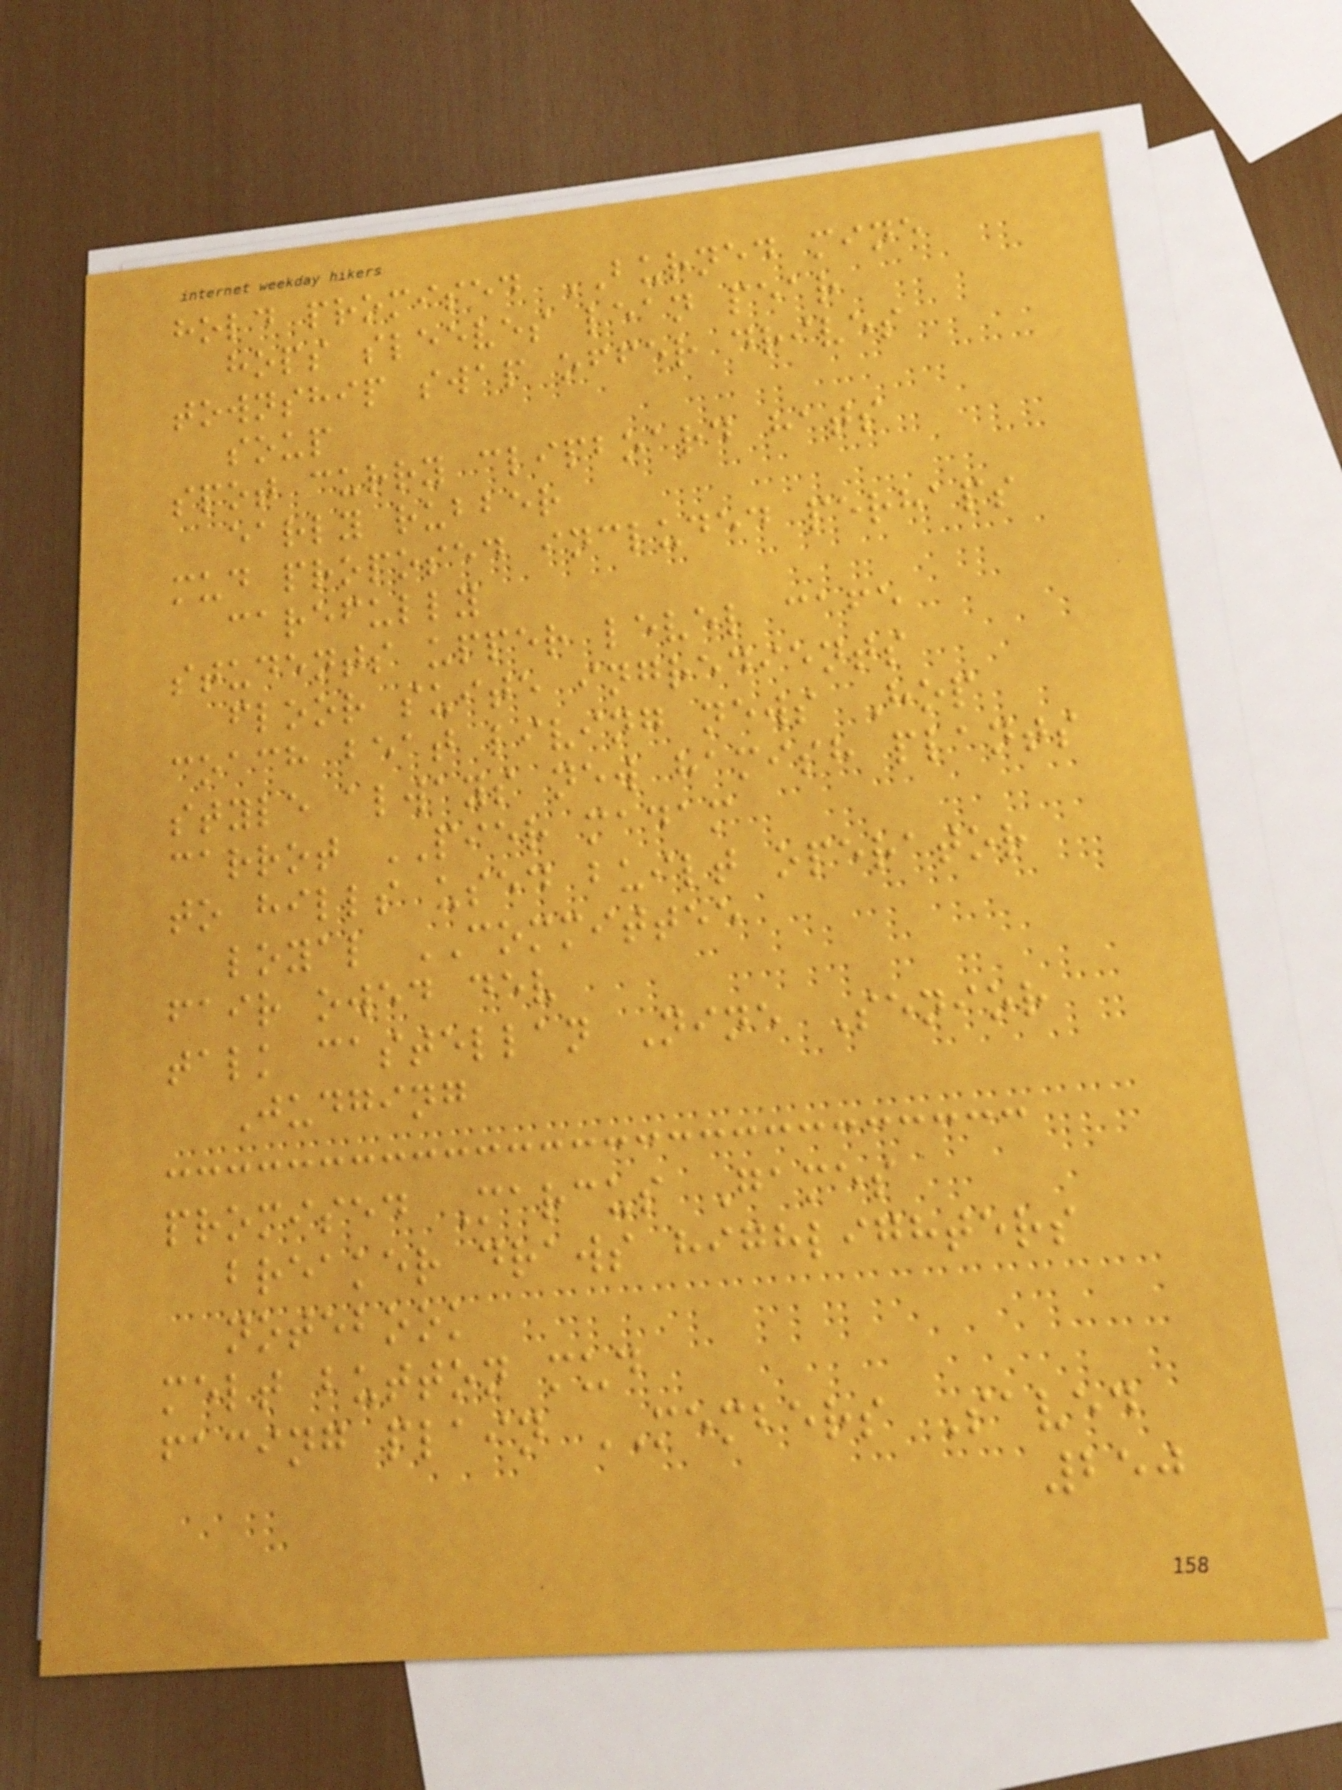hold promised BURNED mine
hops sleeves lean pear
township swap offer drives
soup
spot curry clipboard hats
early rubber
mud proposed included perhaps
carefully
students upper level cafe
floor suite ingredients
coach beat living news Hop
style always new hamish plants
carrot PIER madam
to hills used built operator
loyal COMMITTEE
fair owed dev
talk castellan Nine Senior
Judging
promised Marcus Games
breaker draws highlighters
notebook
melt button mud
facing plain MEMBERS Saved
250
